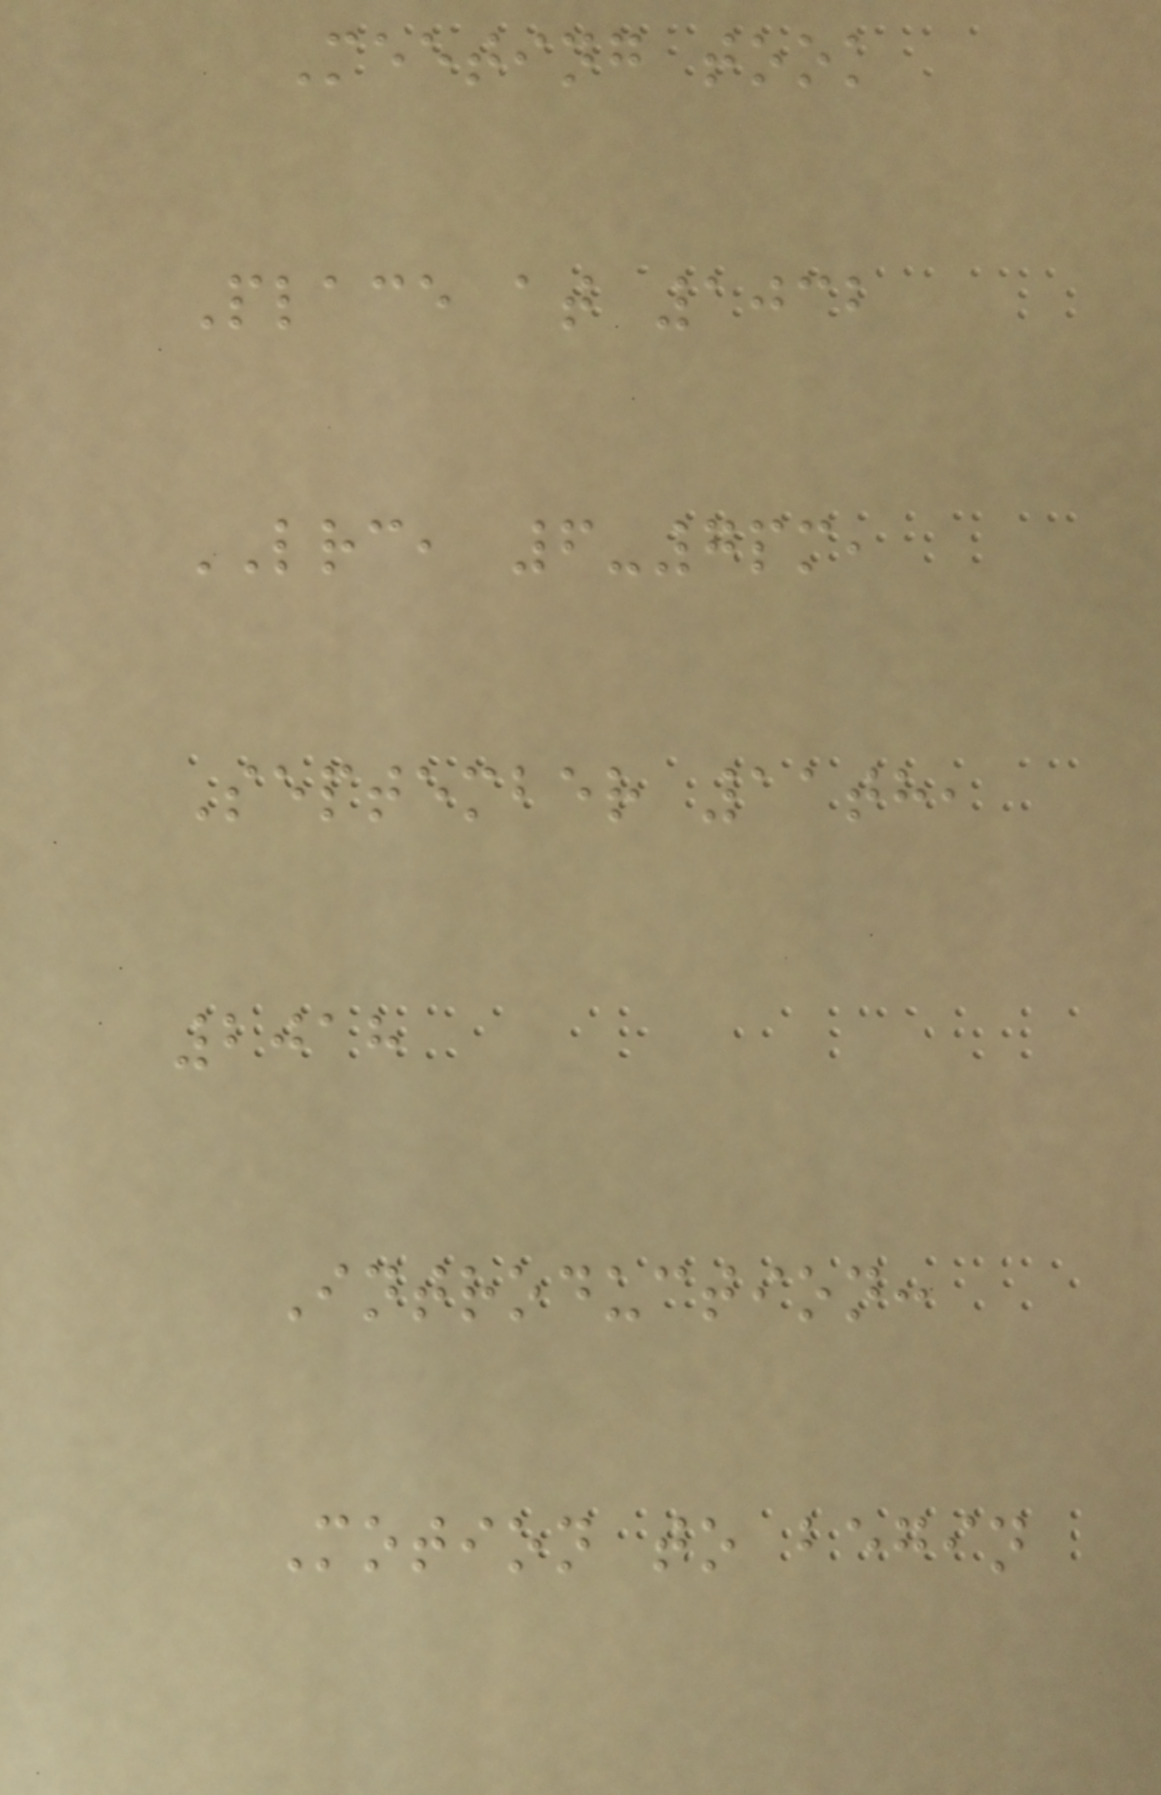Meeting took
Place at 1032
LRC, 6-7pm,
September 11th,
2018
Introduction:
Motion to begin
